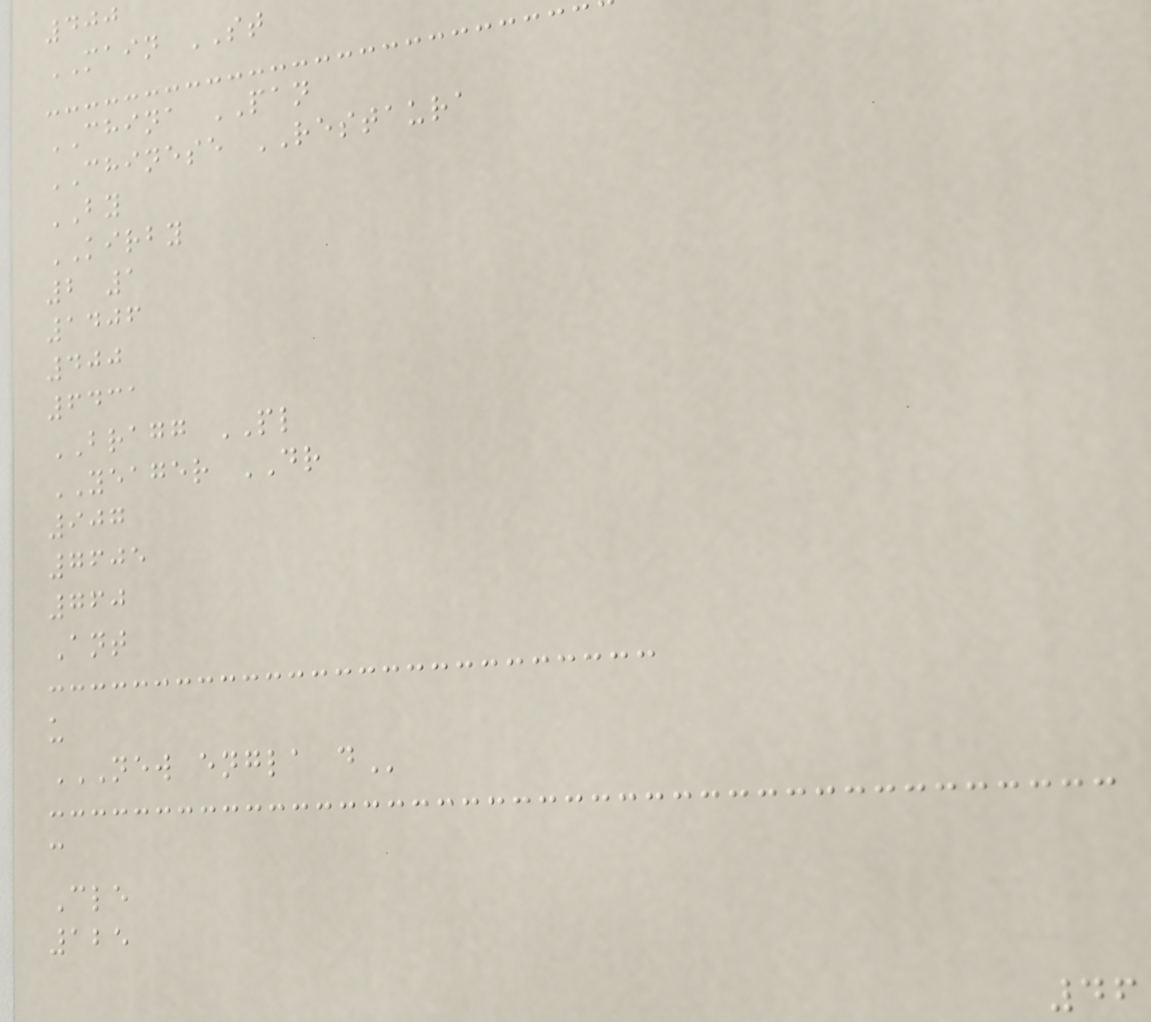400
MAIN ST
CHINA PAN
CHINESE RESTAURA
BY
KIRBY
2 1
1406
400
6431
BRAGG PL
YEAGER DR
907
7605
760
Ant
u
NEW ENGLA D
c
Cle
125
46
